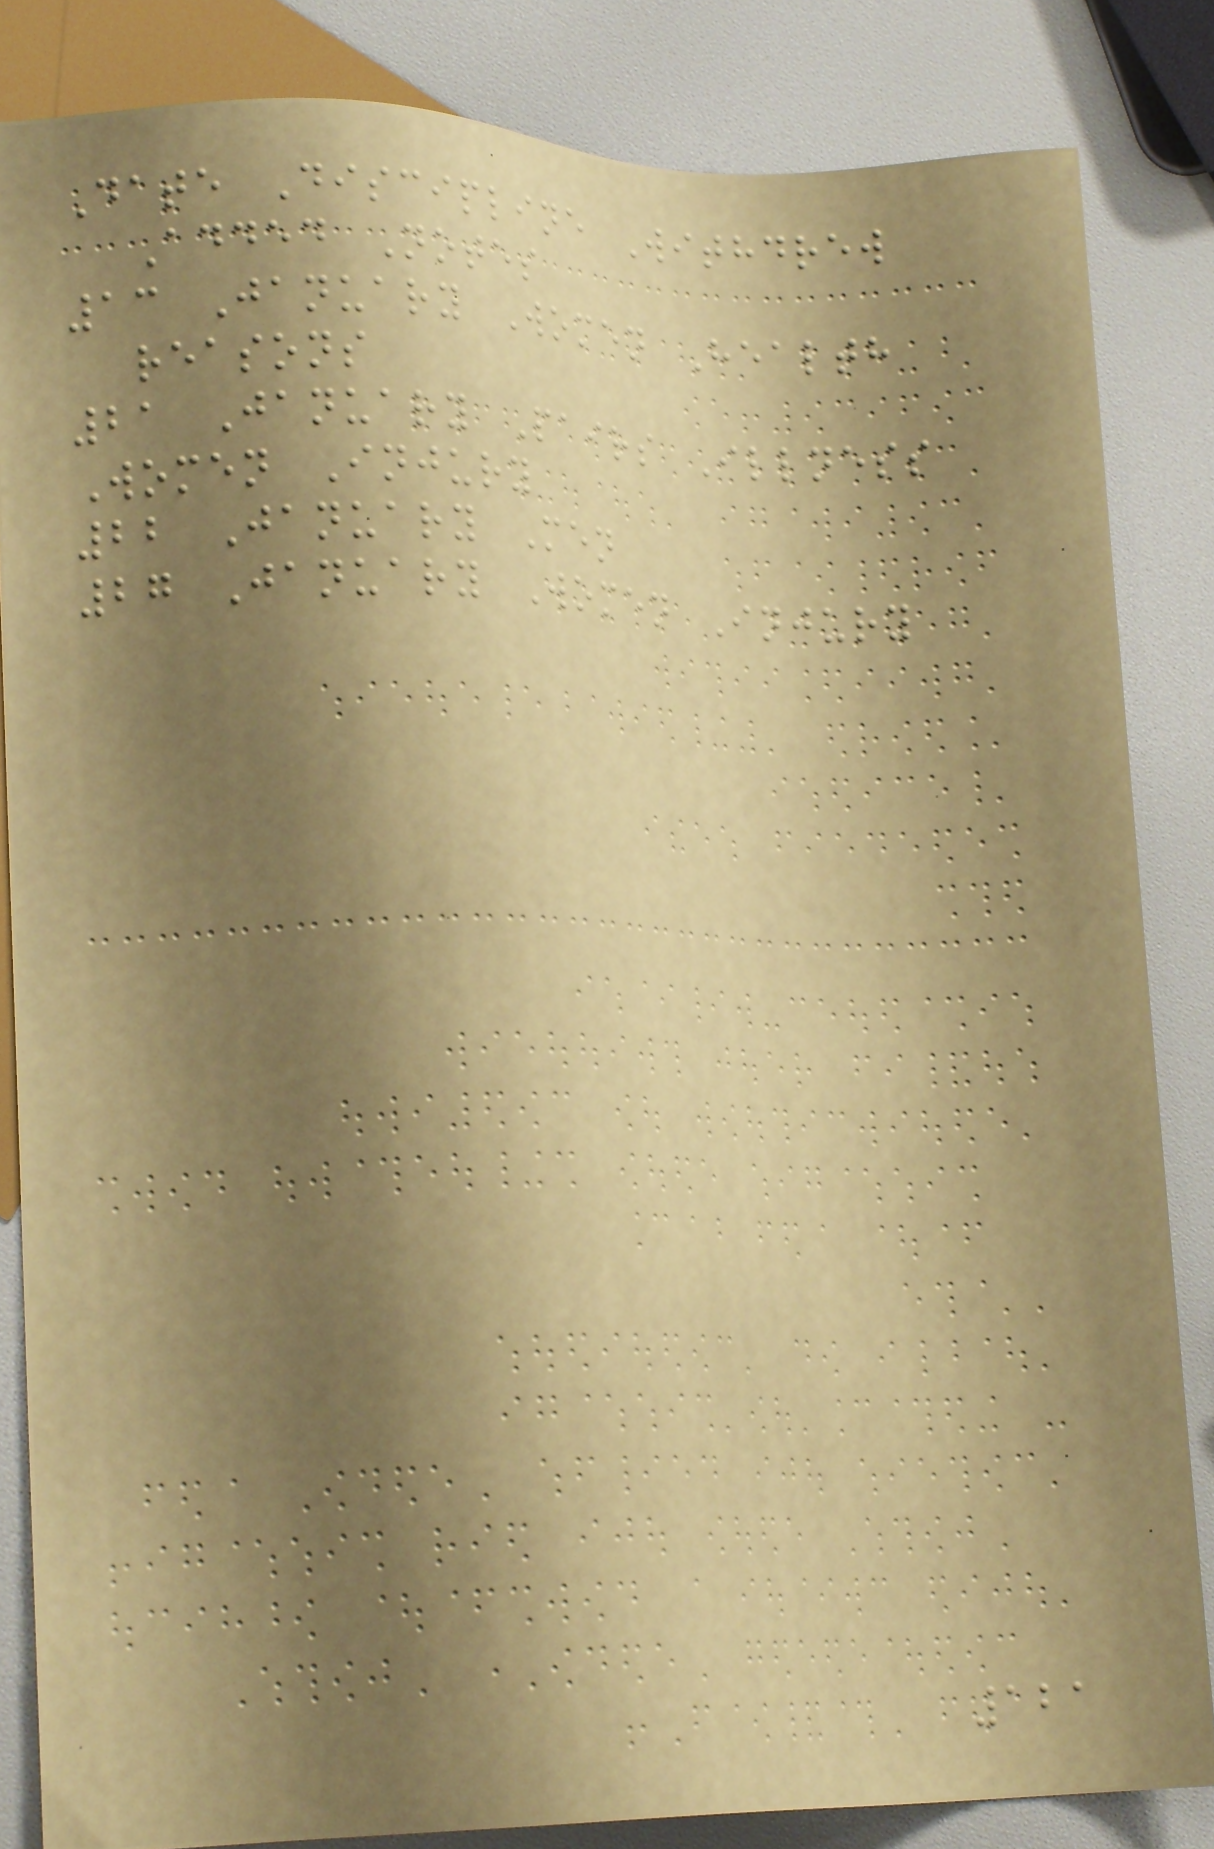Date Discipline Withdrew
Added Notes
13 January Women Health
reasons
21 January Pairs Illness
Women Injury
22 January Men
27 January Women Injury
121
